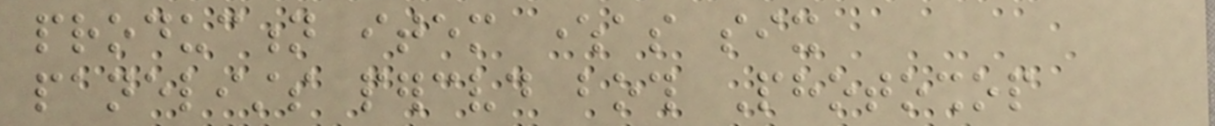production item whereas six
panelists perceived both Photoshop
